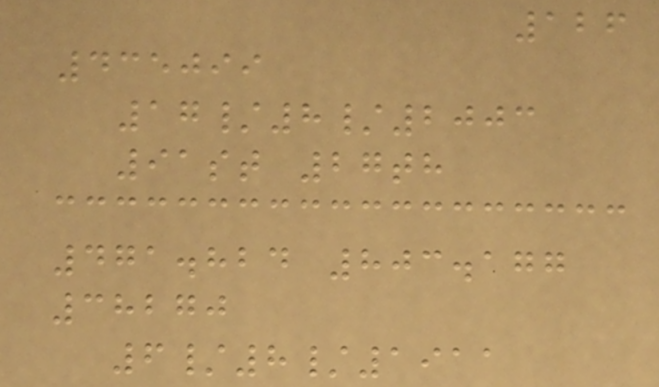126
435099
17/8/2003
91st 27th
471.824 803.177
38270
6/8/1911
